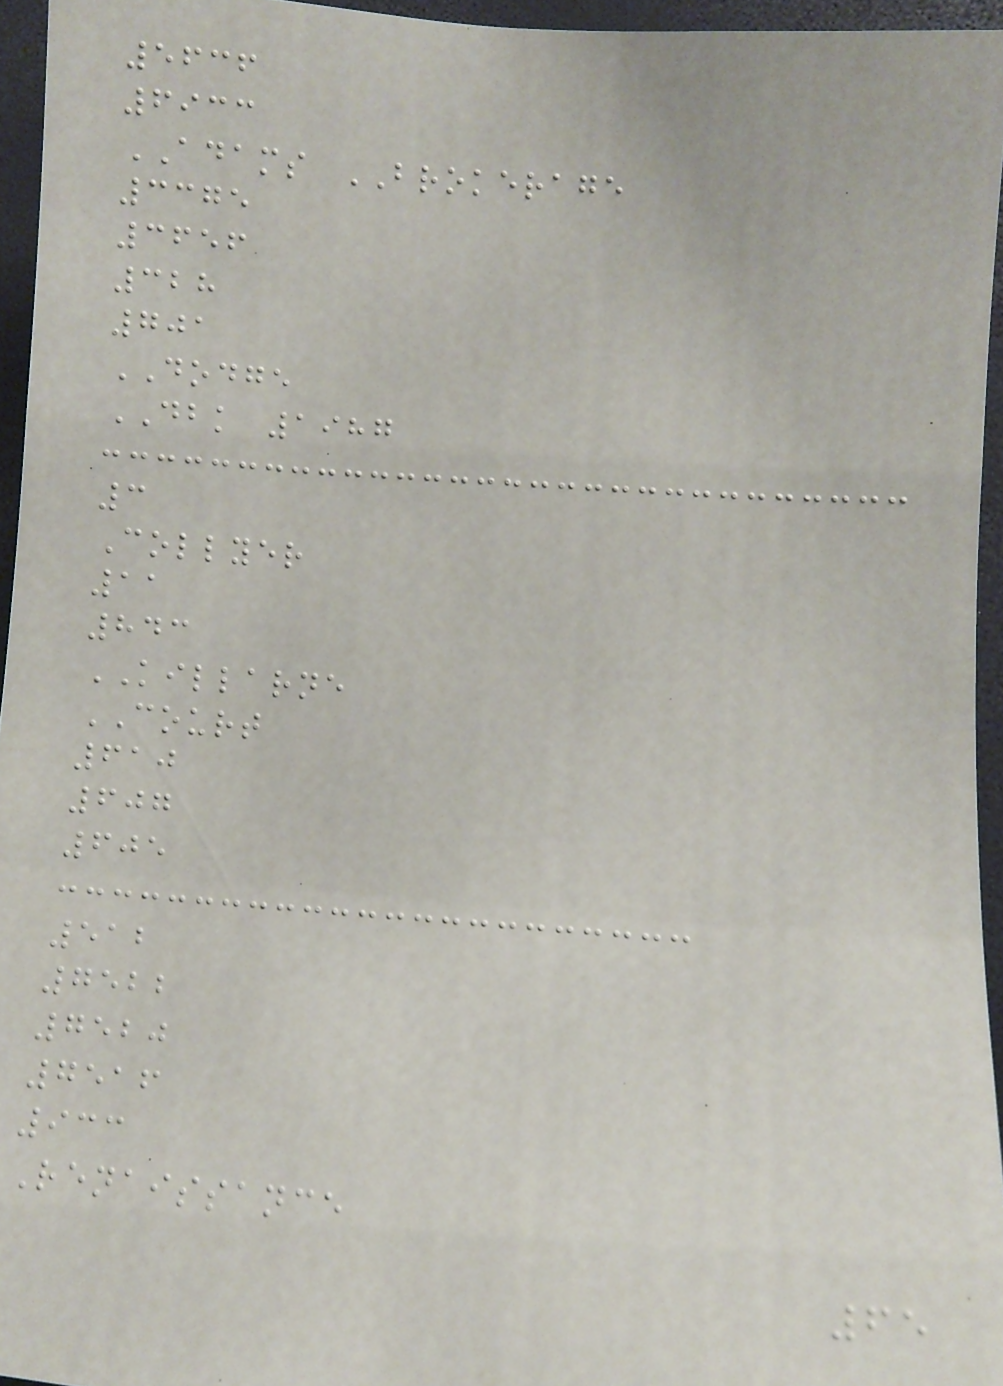5636
6933
ADAMS BROKERAGE
3375
3656
328
701
DODGE
DBK 1987
3
Collyer
11
843
KILLARNE
COURT
610
607
605
512
7522
7520
7516
933
Renaissance
65
